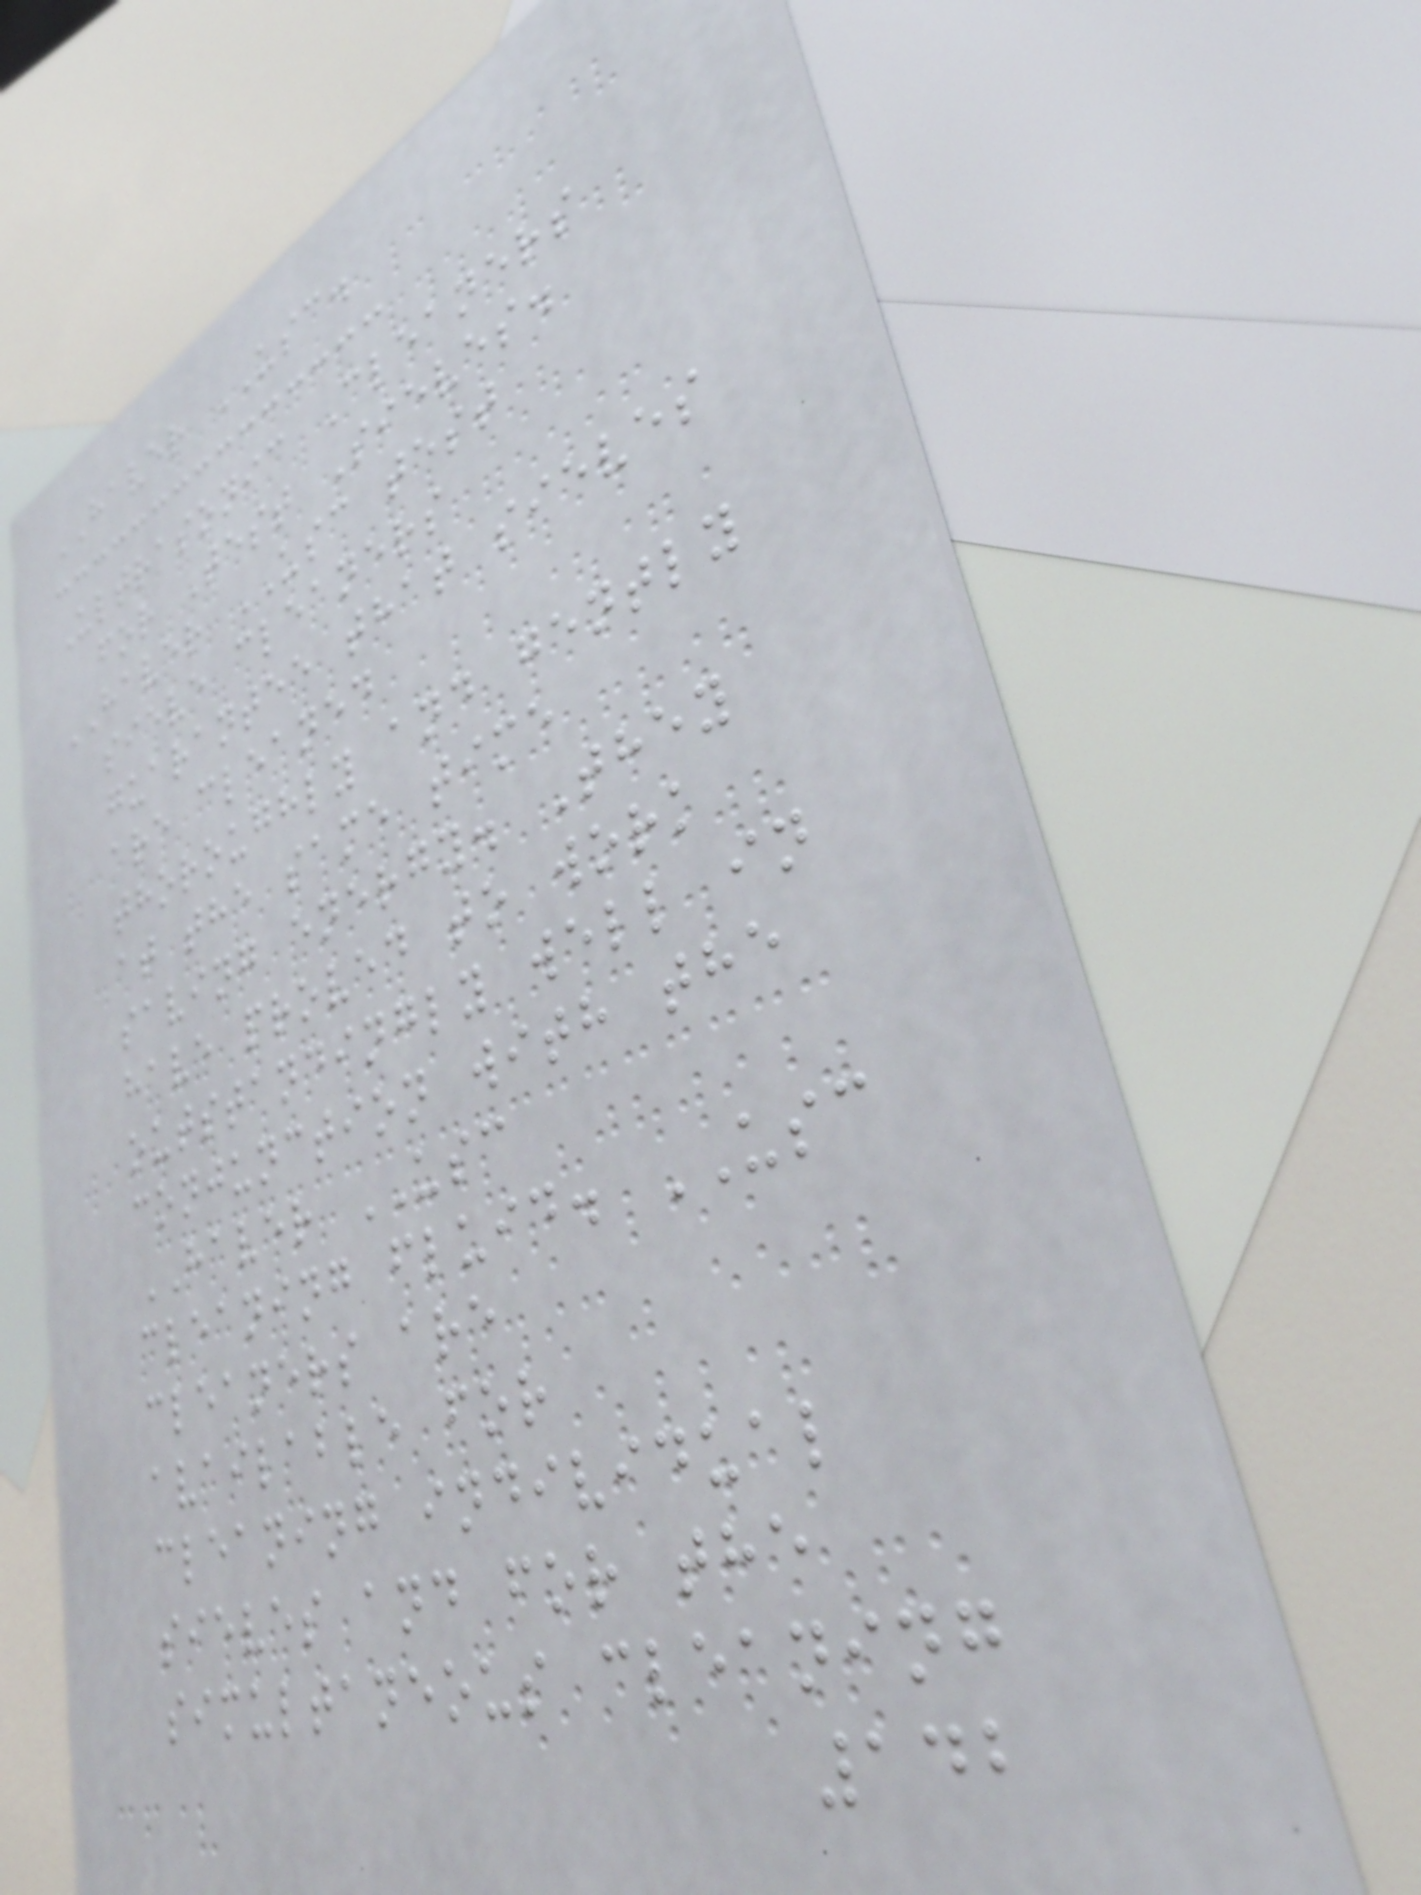HAVER USC.
Ultrasonic Cleaners
for Test Sieves.
HAVER USC test
sieve cleaners
guarantee that sieves
are cleaned
thoroughly and gently
at the same time
saving energy. They
have proved to work
outstandingly well in
conjunction with the
HAVER USC
cleaning fluid. USC
cleaners are
available for
cleaning individual
sieves and for the
simultaneous cleaning
142
